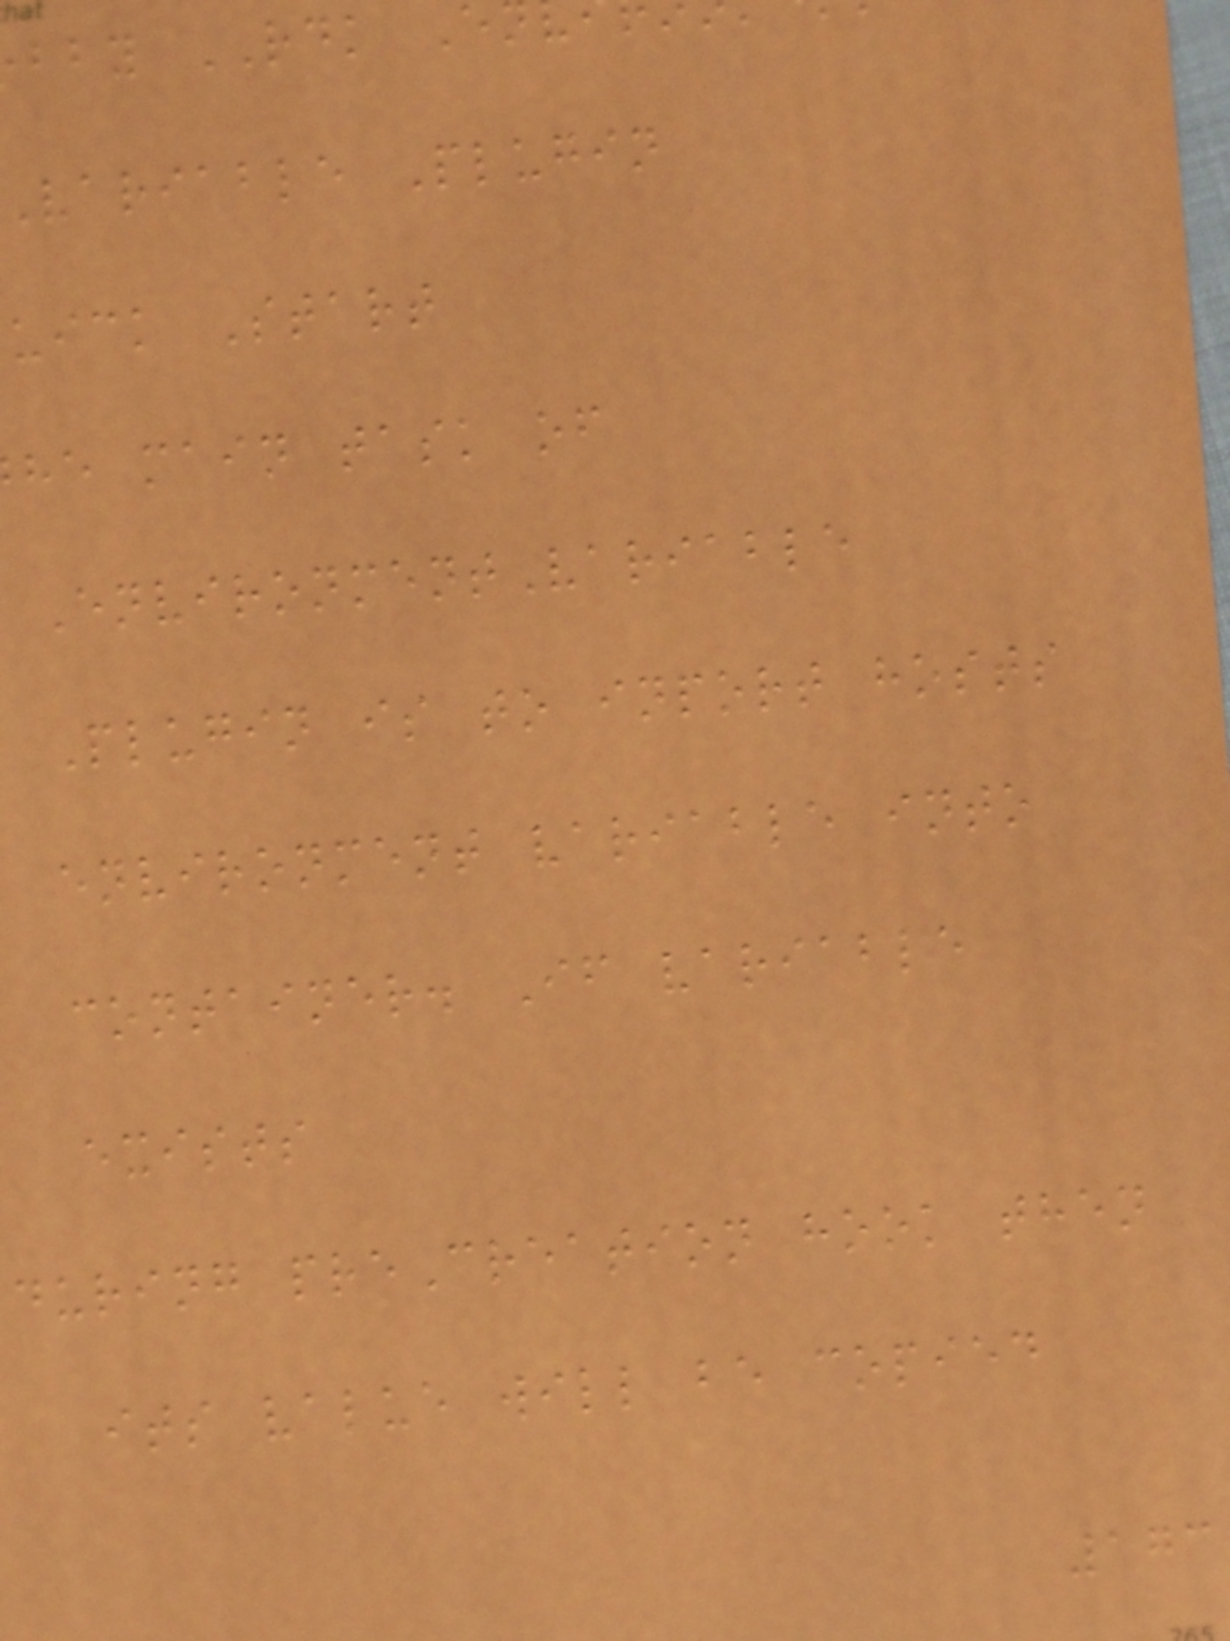bby RDK E
variable Plugin
uick Start
he main task of
EnvironmentVariable
Plugin is to inport hosts
environment variable into
container. If variable
exists
during preCreation hook then
its value will be copied
173
